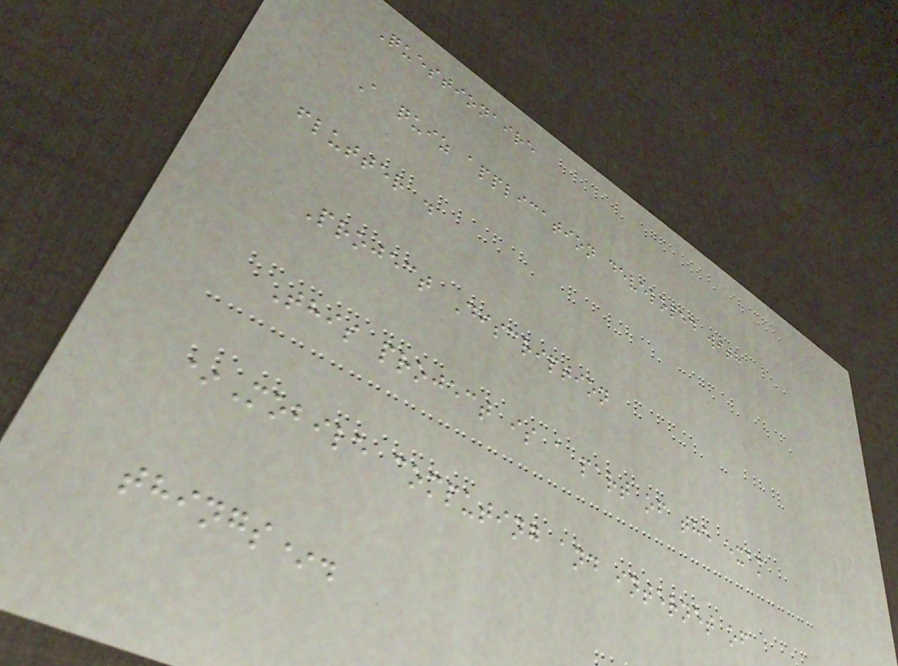Questionaire
A quiz application developed with
flutter .
Project Discription
This project is a part of the exam
*Mobile computing and internet of
things*.
